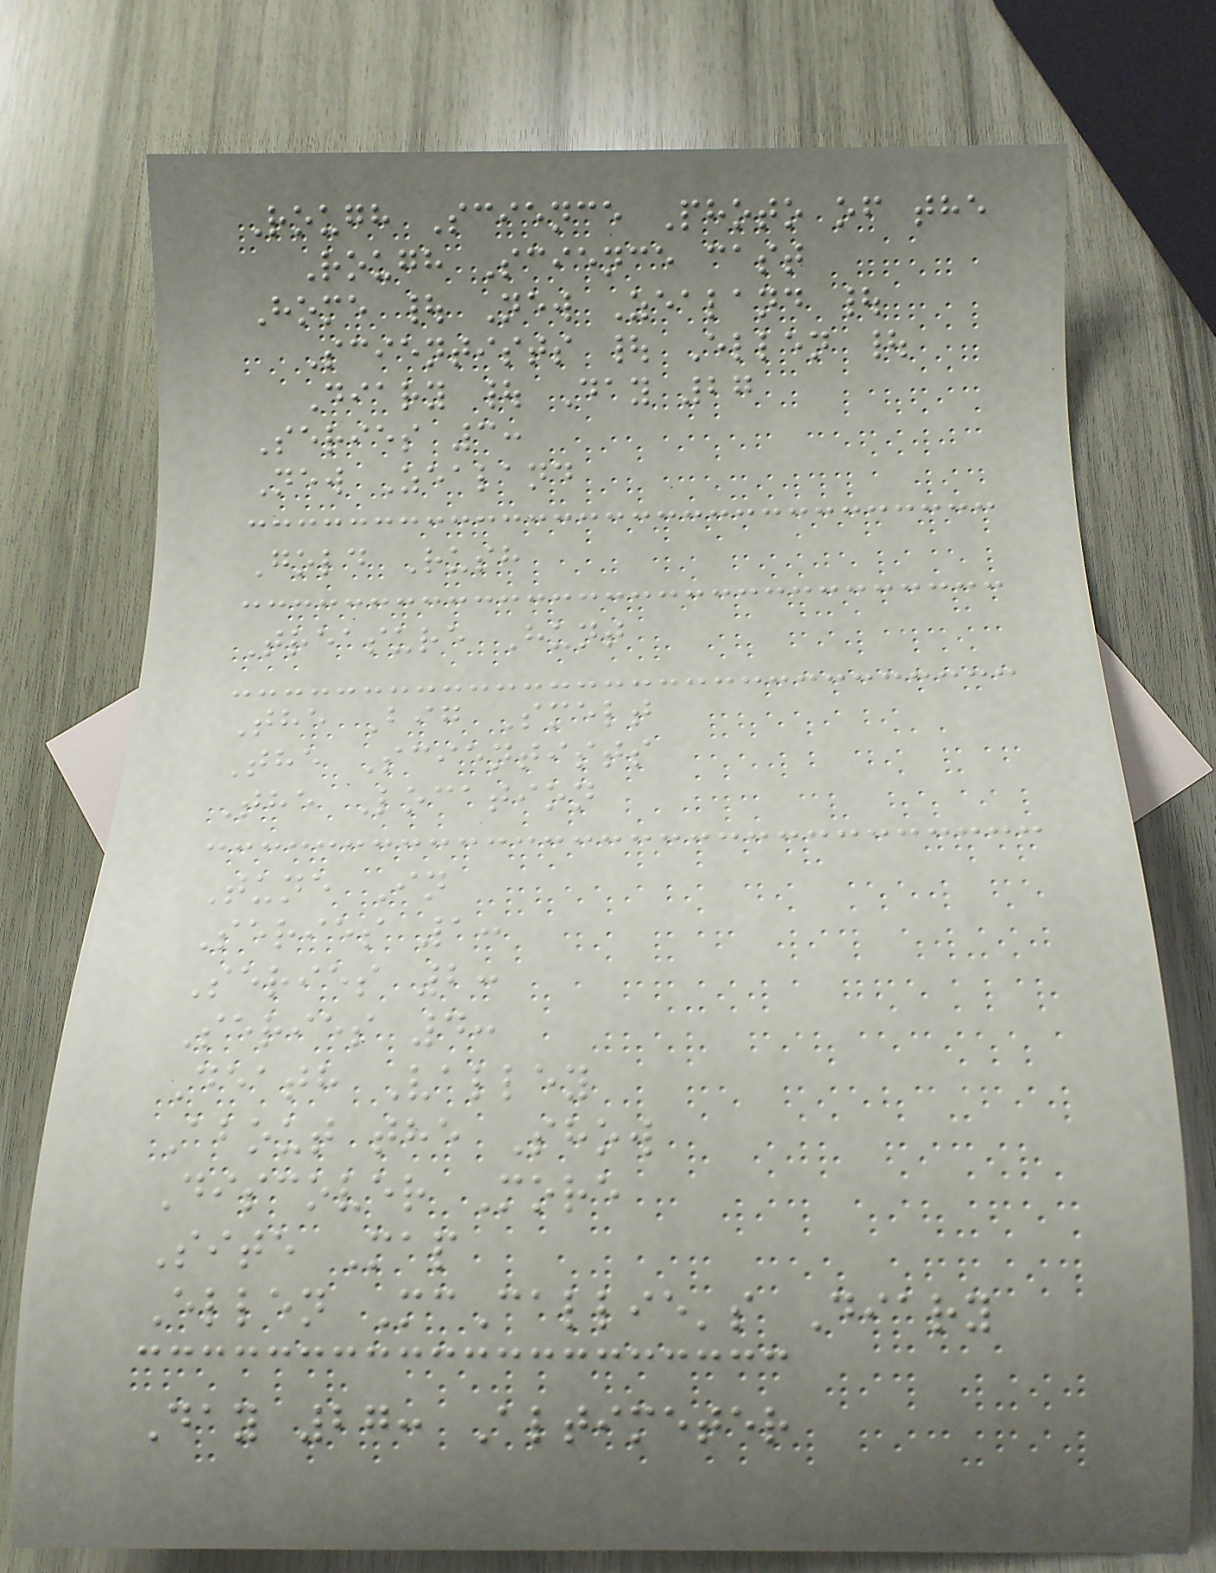Rough Science Photo of the
Rough Science cast
Home | New Zealand |
Scientists | Ellen |
Diary | Day 27
Series 3:
New Zealand
Gold Rush
Treasure Hunt
The Big Smelt
The Scientists
The Location
Tune In
Series 1:
Series 2:
Series 4:
Death Valley
About the Show
Discover More
Site Map
Ellen McCallie's Diary
Day 27: Altimeter
